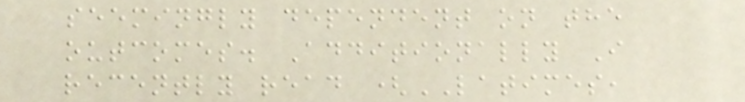seemingly dependent on the
outcomes. Additionally I
recently read (LATIMES,
